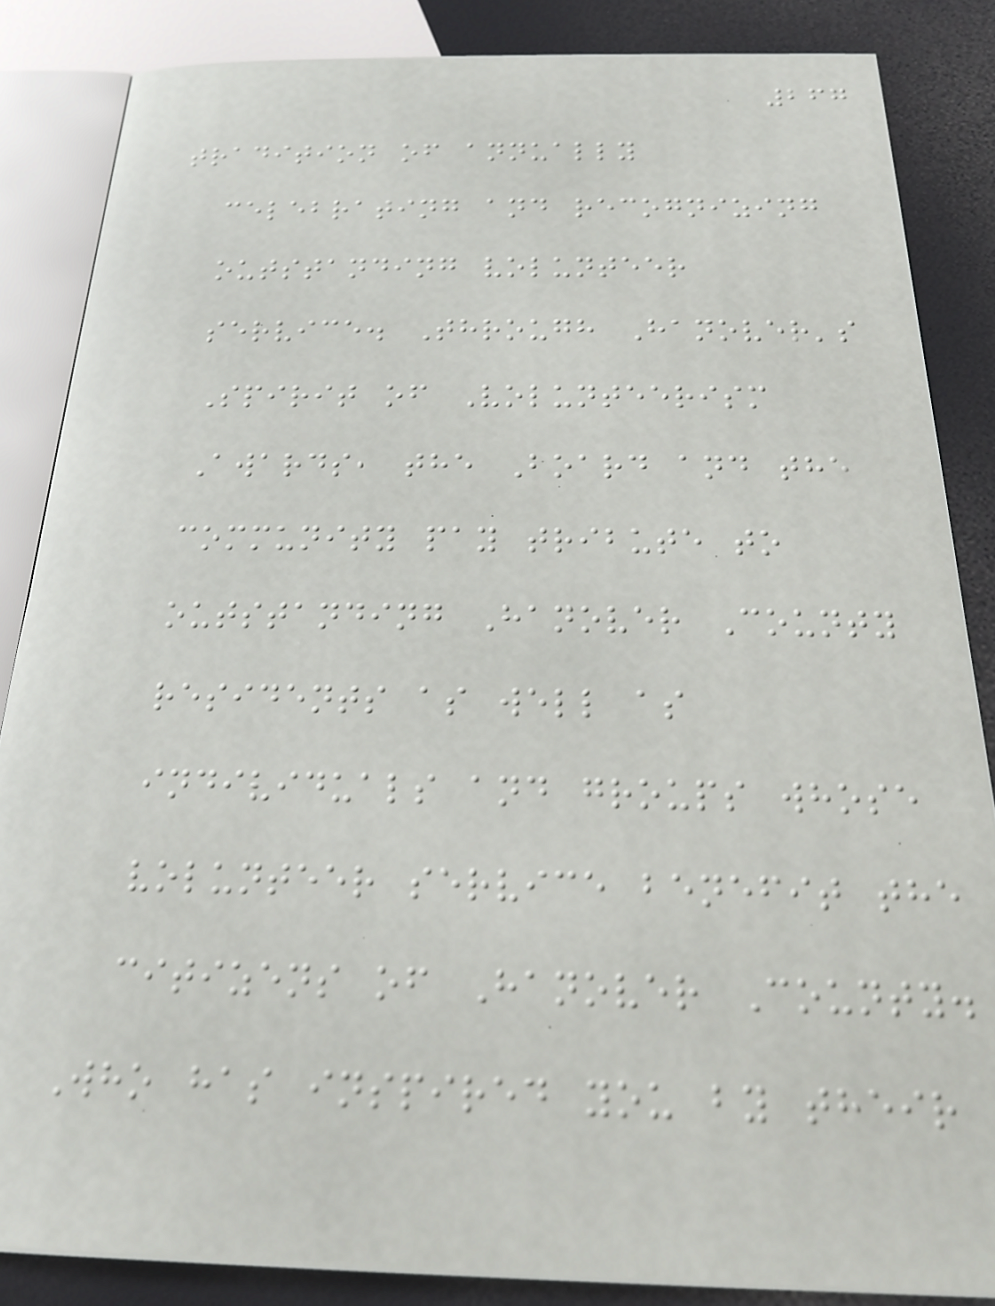267
tradition of annually
celebrating and recognizing
outstanding volunteer
service. Through Hanover's
Spirit of Volunteerism
Awards, the Board and the
community pay tribute to
outstanding Hanover County
residents as well as
individuals and groups whose
volunteer service benefit the
citizens of Hanover County.
Who has inspired you by their
